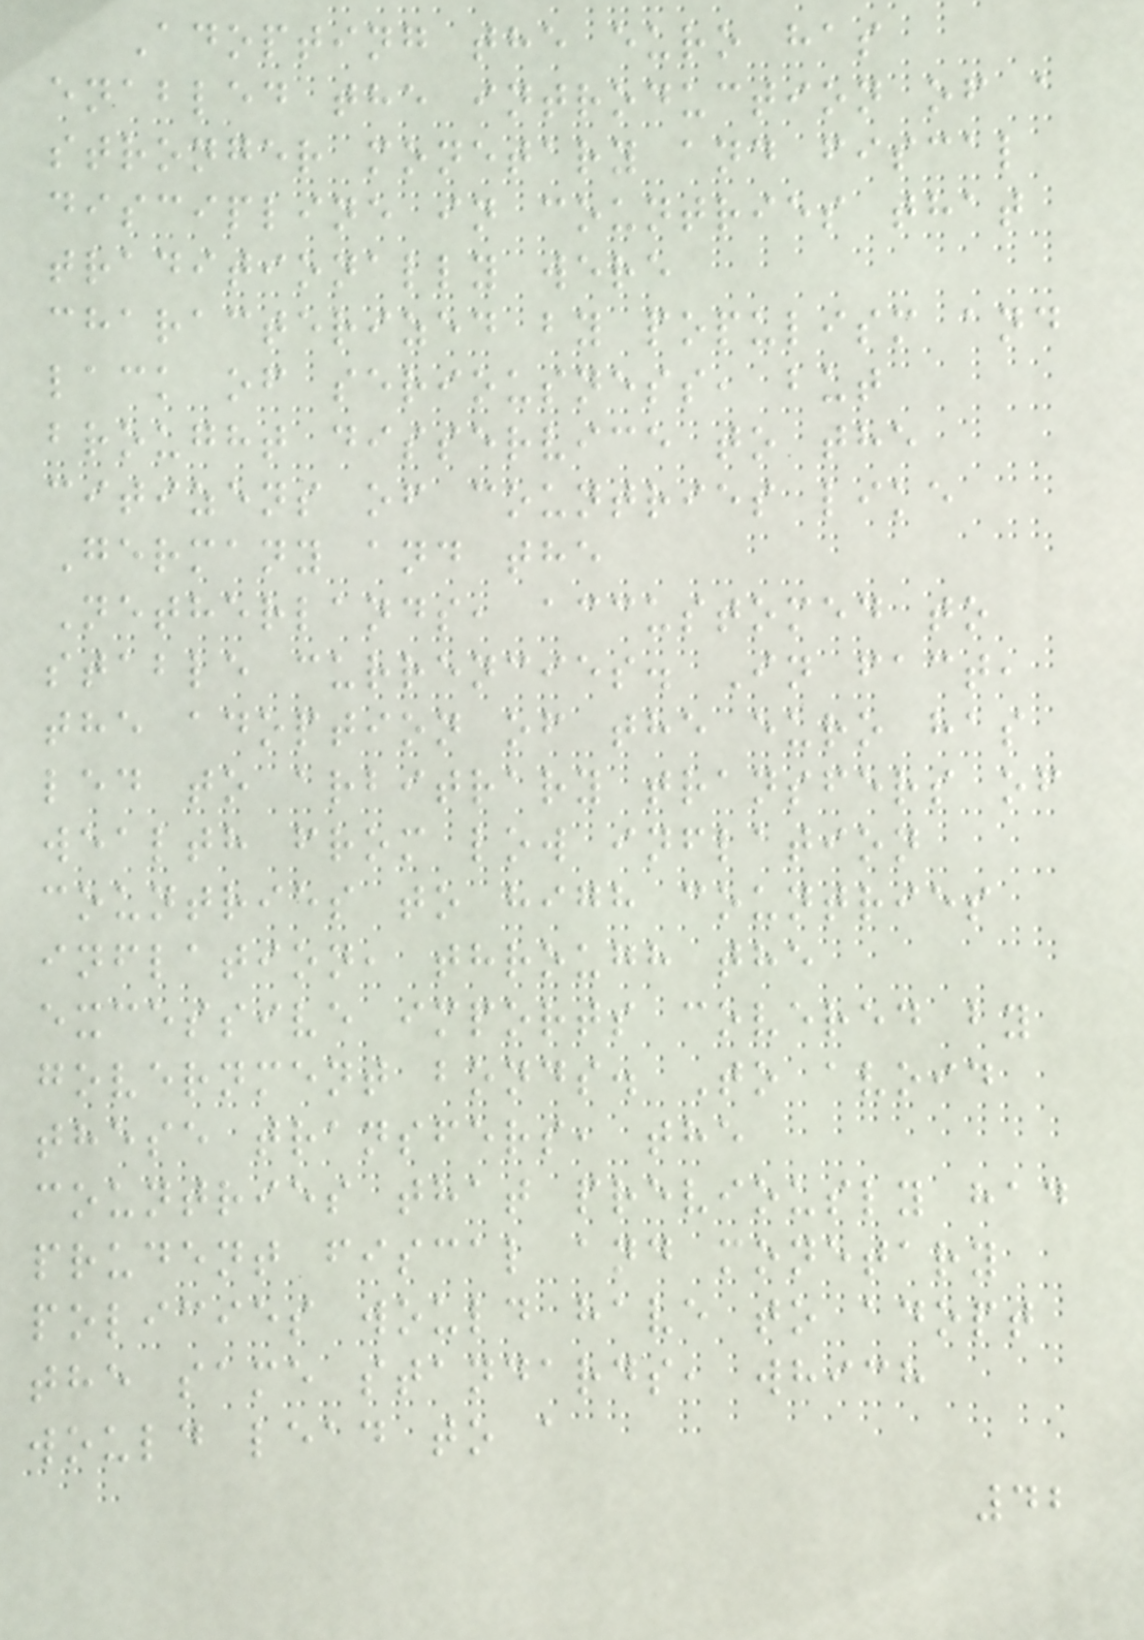Adopting the euro has
enabled the introduction of a
stronger monetary and fiscal
discipline in countries that
traditionally were
characterized by populism and
lack of seriousness, but
brought disservice to the
citizens of countries like
Germany and the
Netherlands, accustomed to
stable currencies. In fact,
the adoption of the euro has
led to arbitrary transfers of
wealth from low inflation
countries to high countries
inflation, through the
excessive imports covered by
government bonds. To avoid
these transfers, the
countries that previously had
prudent fiscal and monetary
policies would have to adopt
the same standards, which
would lead to a
42
